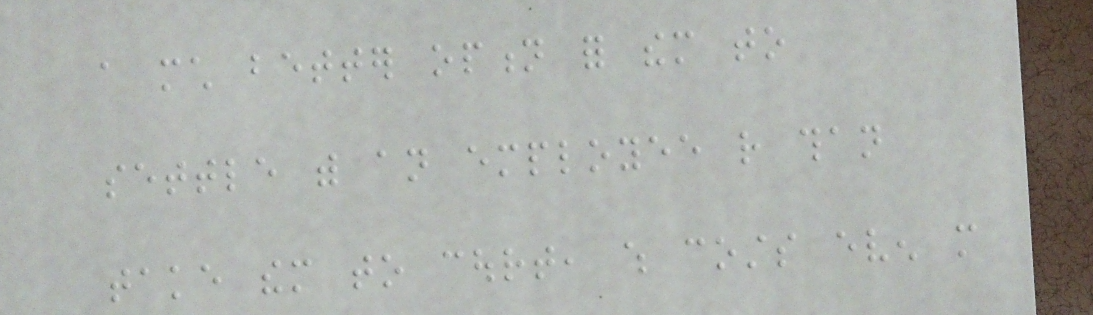a much better option for them to
settle with an employee rather than
take them to court, which costs even more
